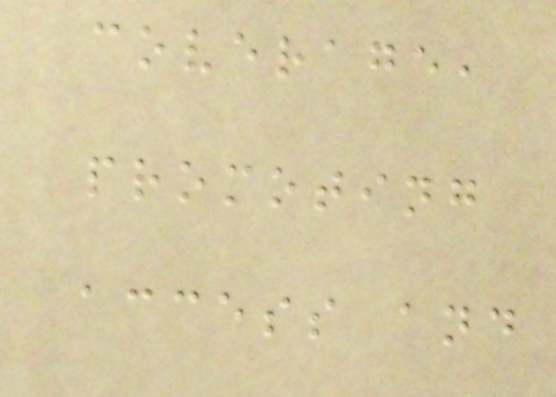coverage,
promoting
access and
